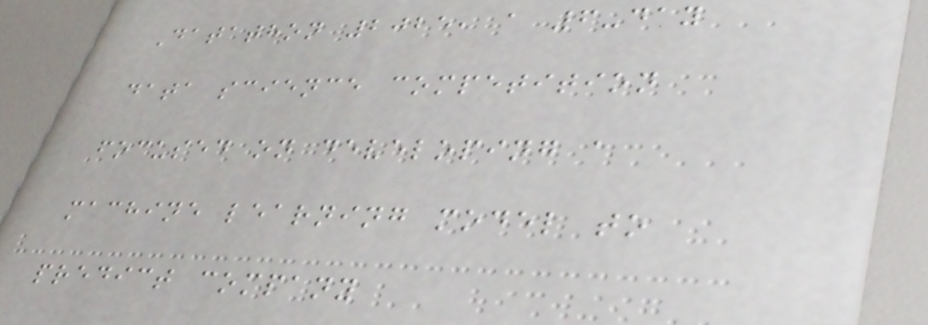Datathon 2025, a 6-day
data science competition
focused on developing a
machine learning model to
predict company
